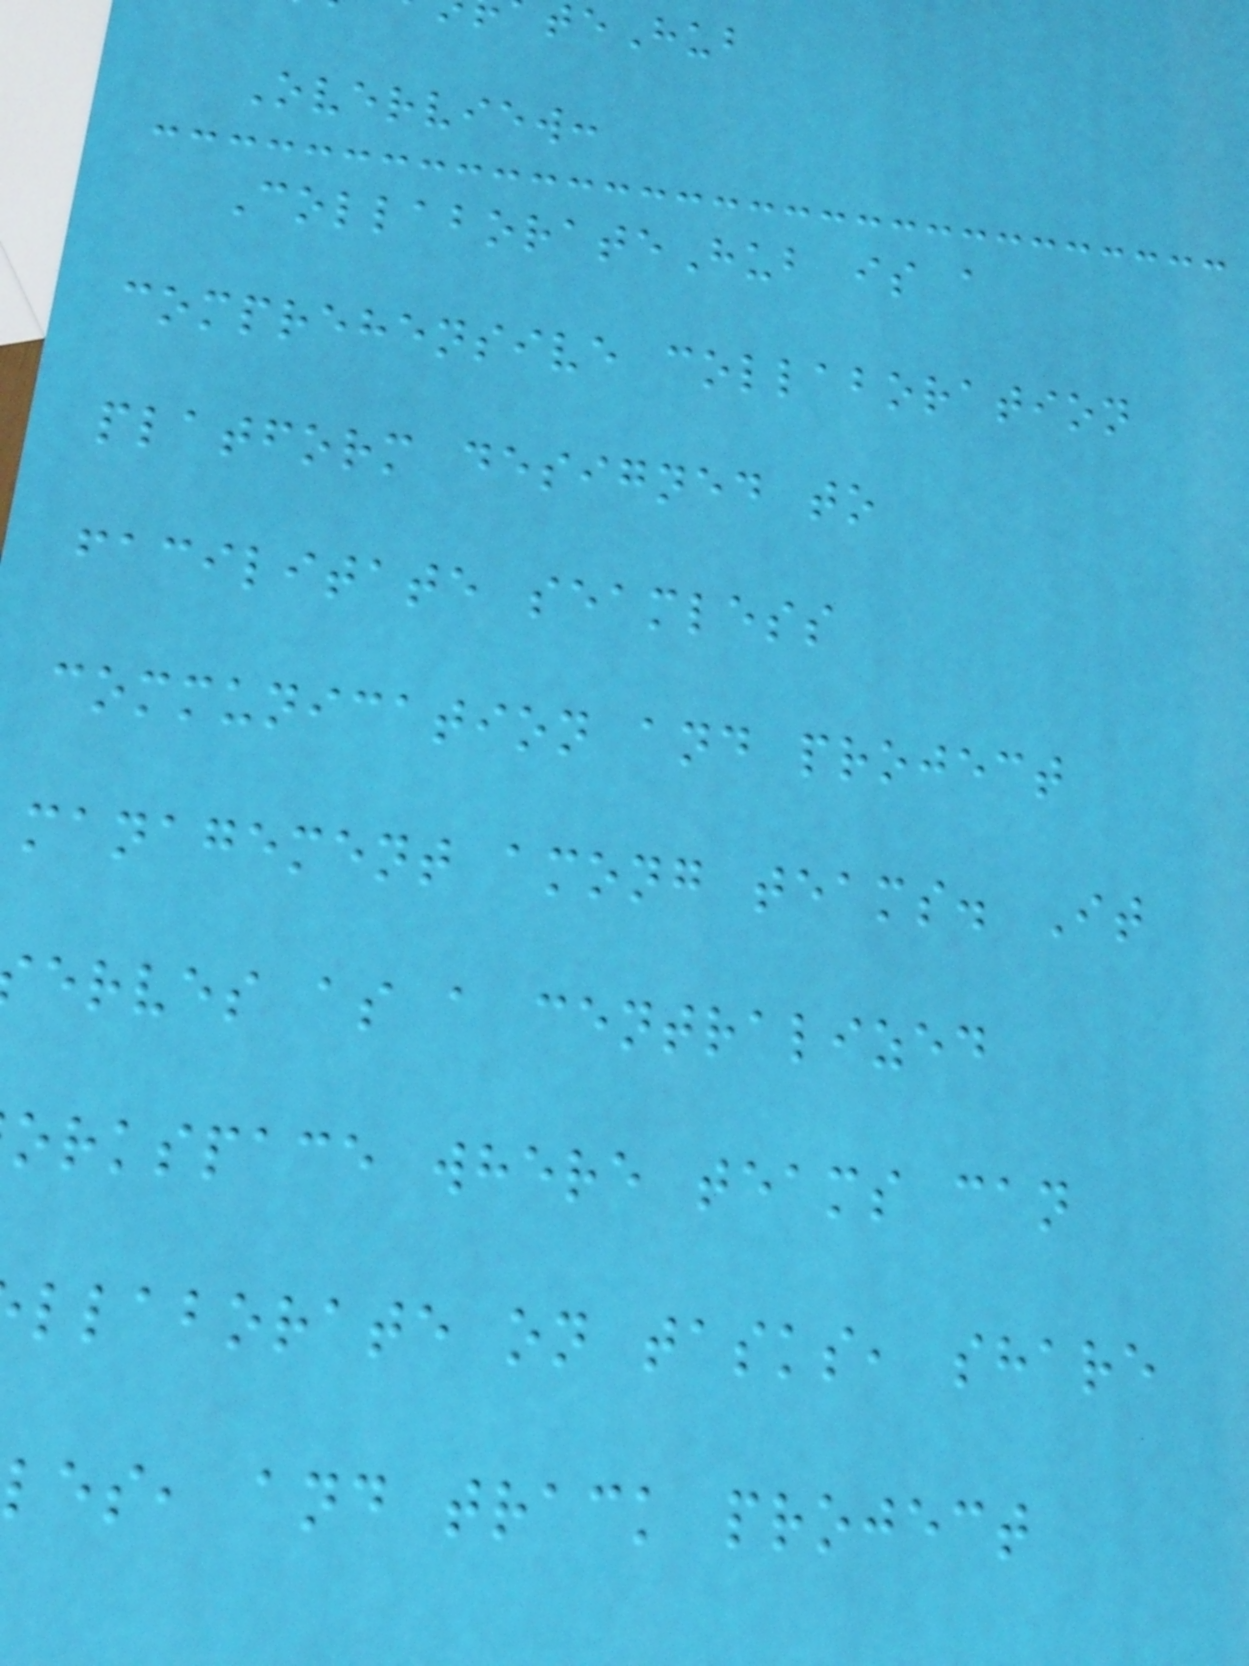teHub
Overview:
CollaborateHub is a
comprehensive collaboration
platform designed to
facilitate seamless
communication and project
management among teams. It
erves as a centralized
orkspace where teams can
llaborate on tasks, share
les, and track project
